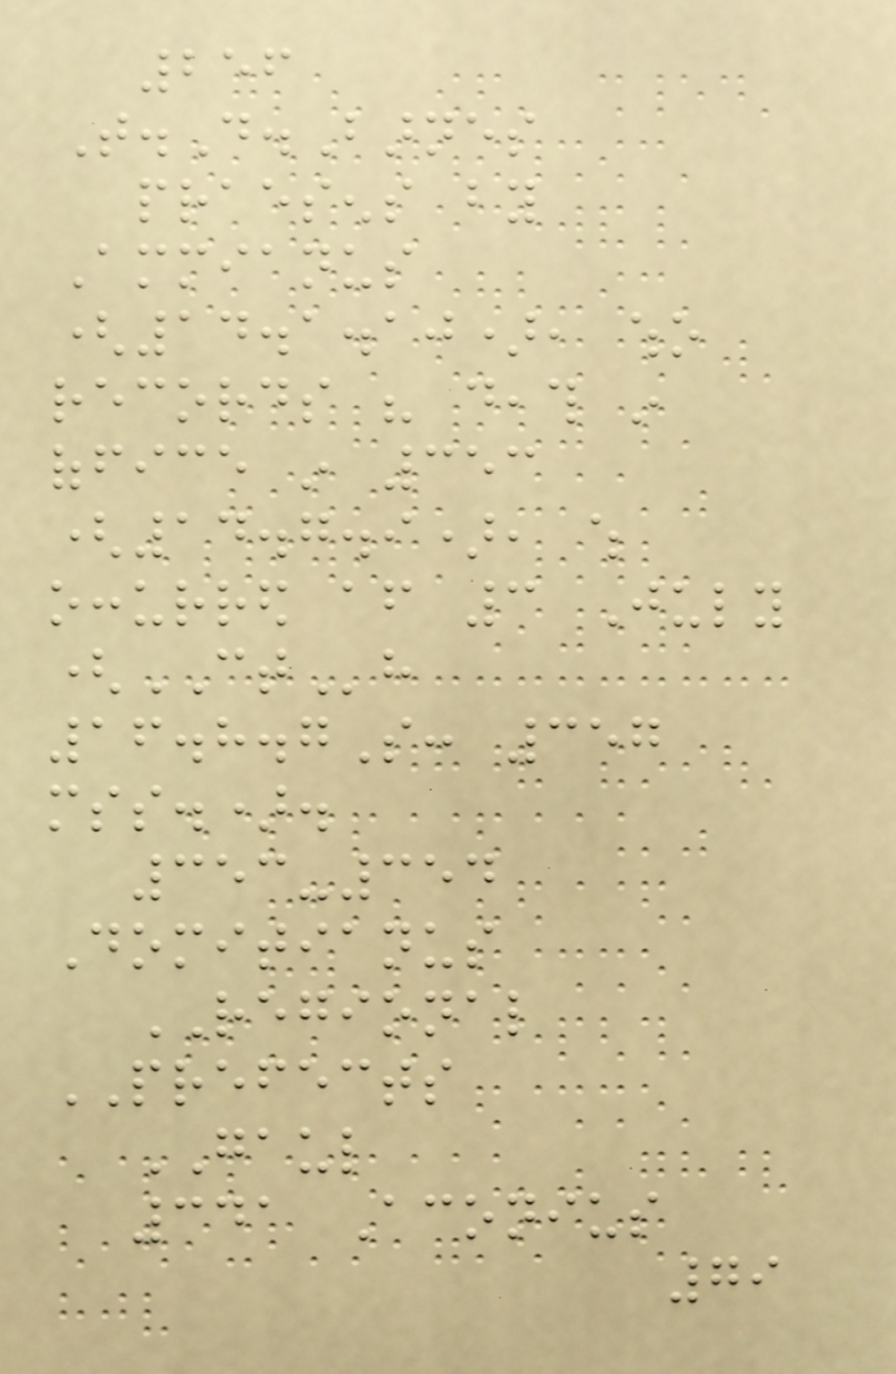256
T.D.Barnes
praesens by
Ammianus
(14.1.10), who
records his death in
office in 353
(14.7.9), which
occurred after 3 July
(CTh
16.8.7S: 357
mss.).
353-354
Domitianus
REGIONAL
PREFECTS
GAUL
341 Aconius
79
